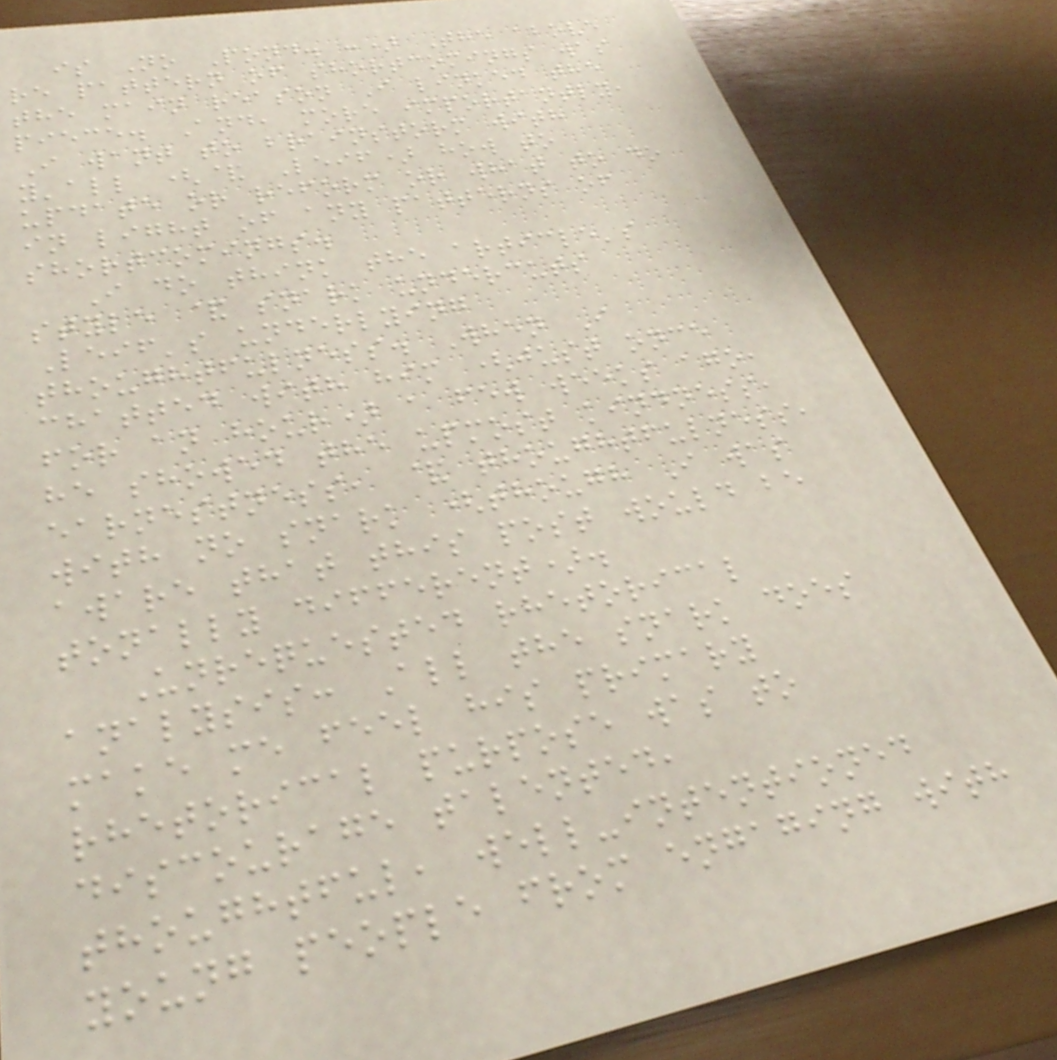is No Pond. :) The above
re pattern of shortcomings was
the main reason I linked the
piece. And, more importantly,
I want to brainstorm with
y'all (& Leif) how to
update or reform or what to do
in light of any patterns of
shortcomings.
I do think the article's
style & snark undercuts
Leif's underlying
thoughtfulness. When I
chatted with him (just once
for an hour) a few weeks ago,
he showed the upmost kindness,
earnestness, & thoughtfulness,
with no snark (though I was
aware that this post would be
tonally different).
Unrequested rhetorical
analysis: All the snark does
make me feel his primary
rhetorical purpose was to
discourage talented,
thoughtful, well-intentioned
young people from engaging with
